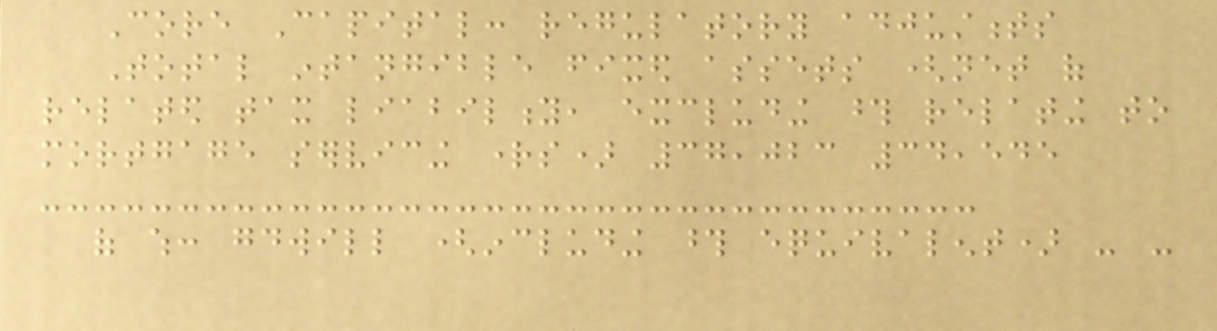Core Capital: regulatory adjustments
Total intangible fixed assets (net of
related tax liability, excluding those relating to
mortgage servicing rights) 37,023 34,545
of which: goodwill (including those equivalent) - -
